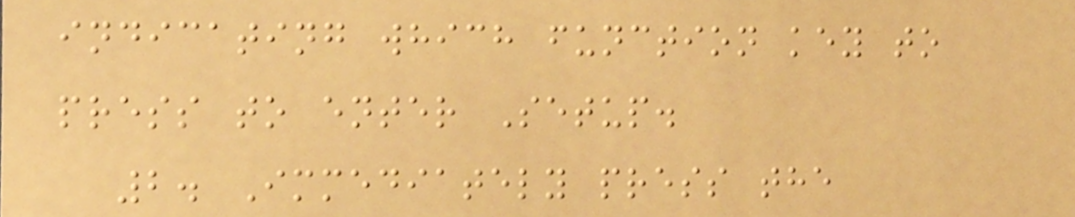indicating which function key to
press to enter Setup.
2. Immediately press the
